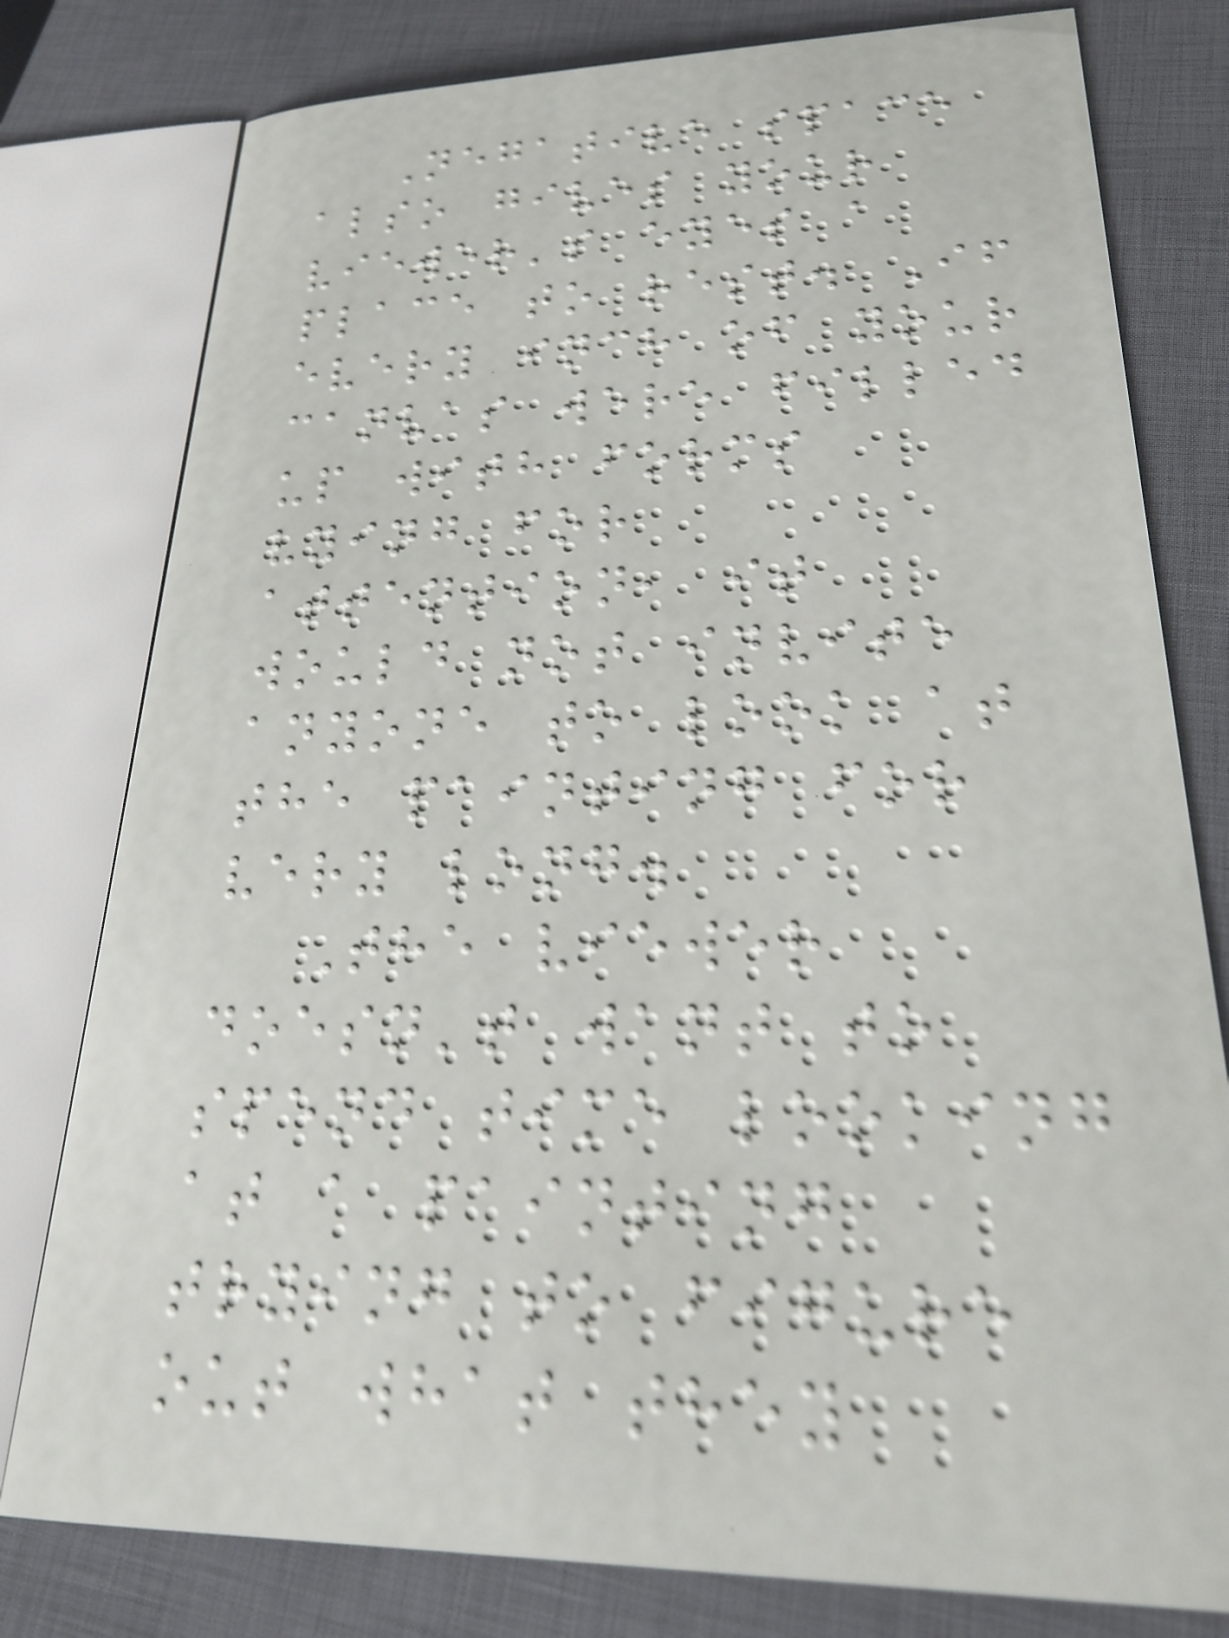Negative space
also gives your
viewer's eyes a
place to rest. If
every inch of your
canvas were filled
up with forms
vying for
attention, it
would not invite
anyone to look at
the painting for
very long.
The viewer
doesn't want to
spend time looking
at a painting
trying to figure
out what they
